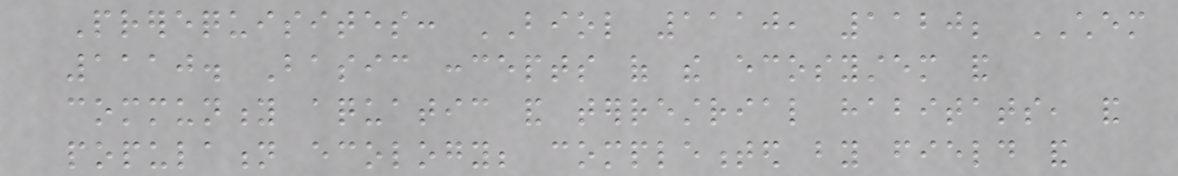Prerequisites: BIOL 1110, 1120; CHEM
1110. Basic concepts of the ecosystem and
community aquatic and terrestrial habitats, and
population ecology; complemented by field and
